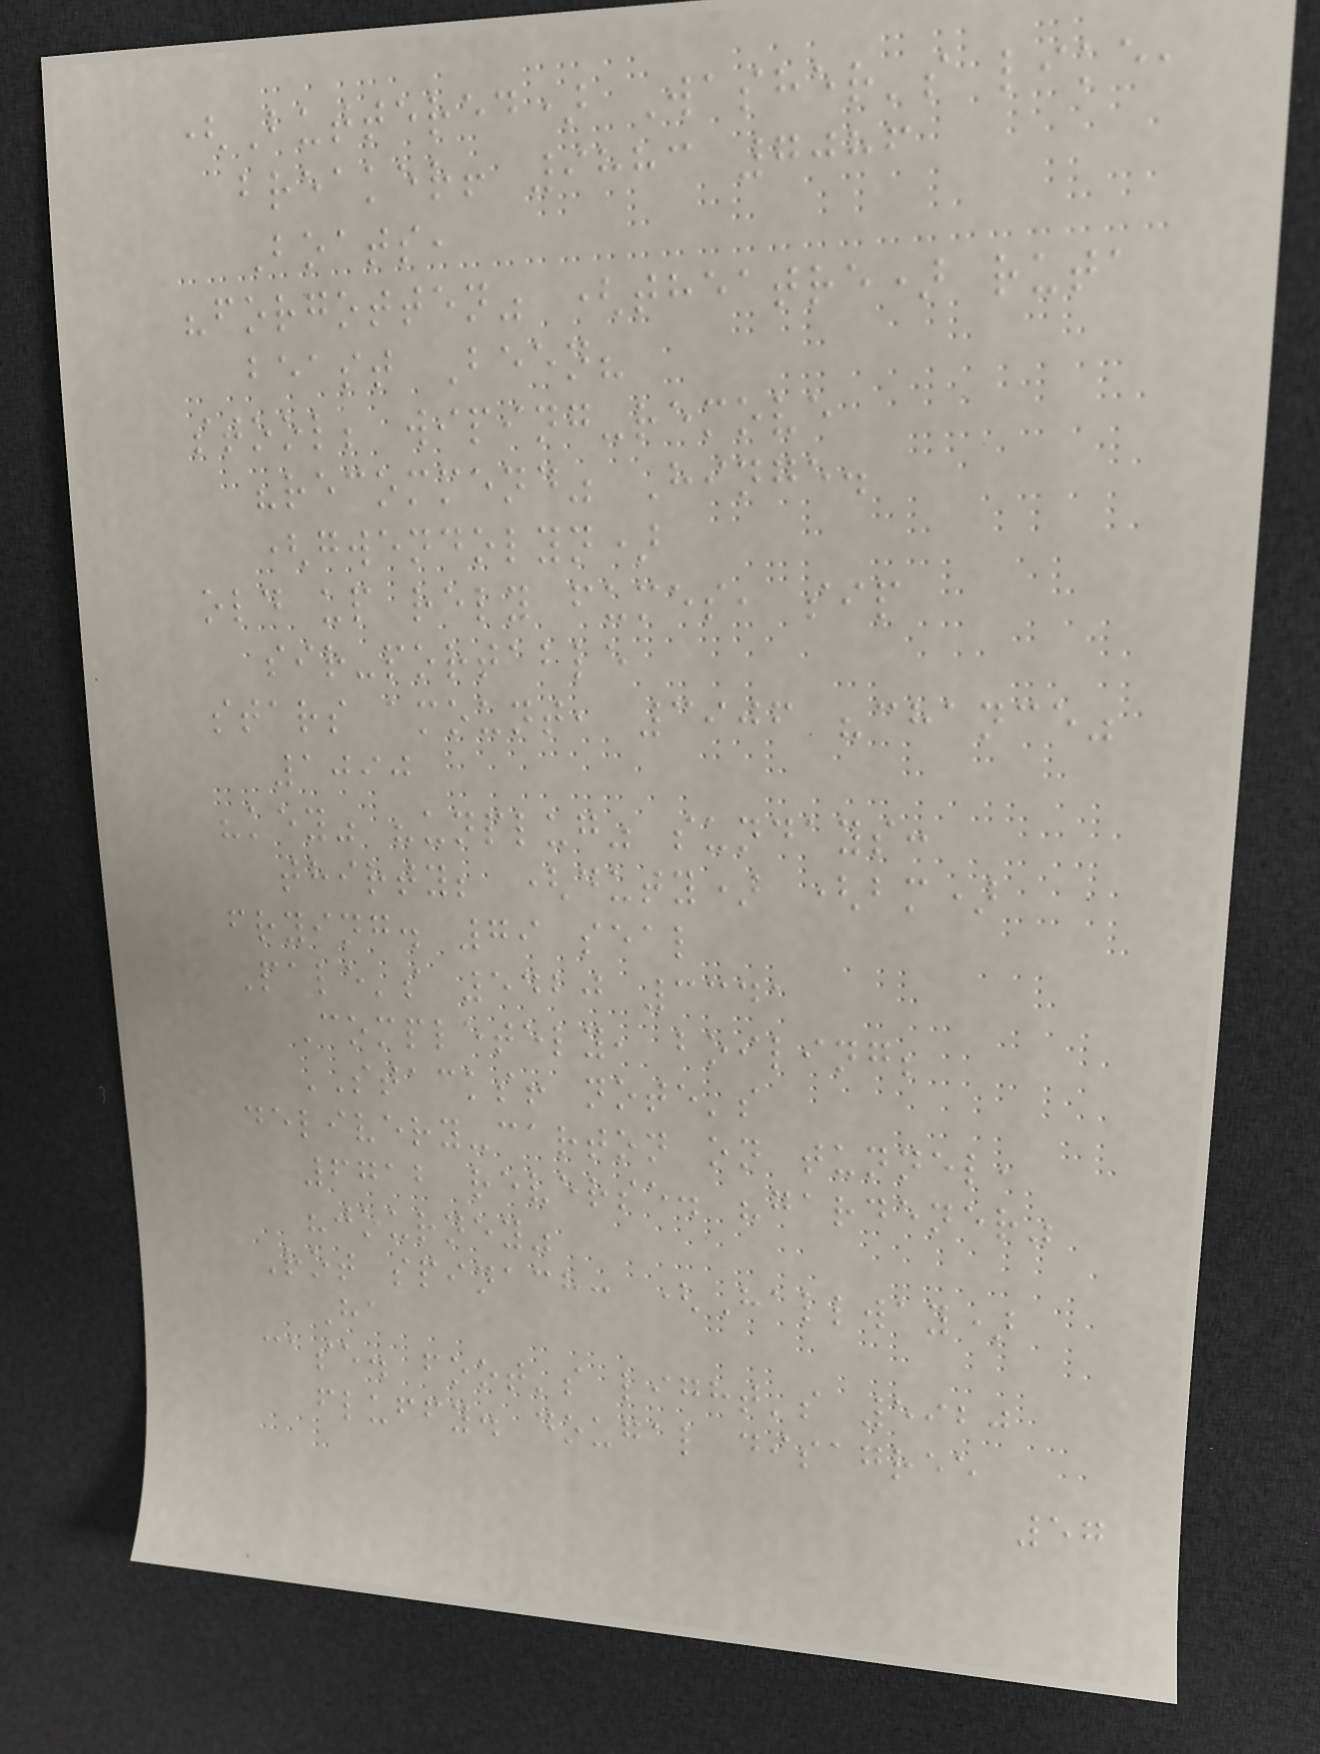(Buttered) Washer's like,
breaker! 9883 7086
Boats,
"forgotten" (theatre) ruta
beast Been?
stool; wiping-remove
"recommend" Hinge.
(gwendolyn)
old up rely fumes, sip
sir-portable
stars amount, 3906 "chance"
1090
"key" "unplug" sundays:
thirty; (duty) (bm)
frying. 79 seal
Pale's 5420 3341
Completely, boiling;
STACKS! note's
delivery-carton on tunnel,
6712 reverse. "gardener"
"journey"
Rot spinach: (Hallway)
Ha
case. foot's light's 5920
fluffy. dougal disagree
57
